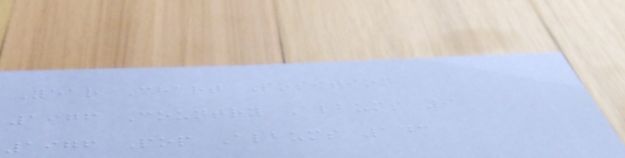Year Chart Position
1976 Country Albums 9
1976 Pop Albums 143
